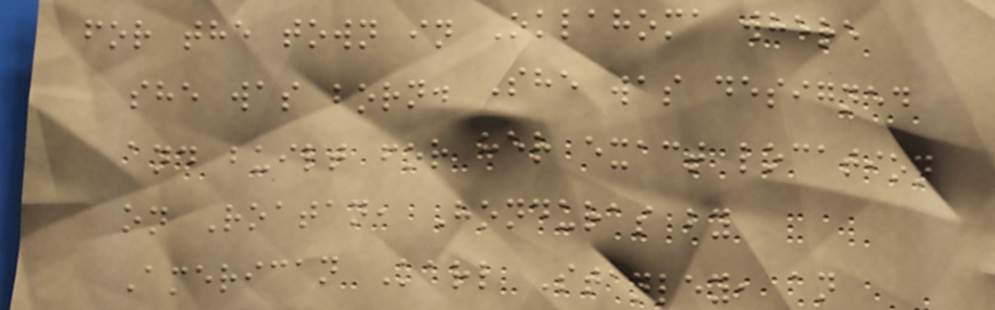for the town in Oklahoma where
she was born. She was designed
and built for her exact location
on Roatan, Honduras by
American Karl Stanley, an
